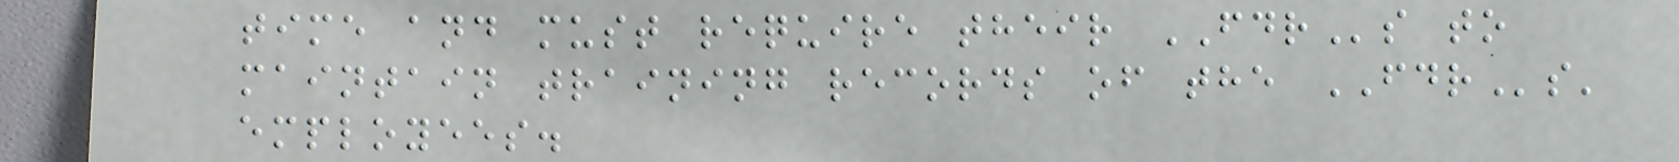time and must require their FDRs to
maintain training records of the FDRs'
employees.
